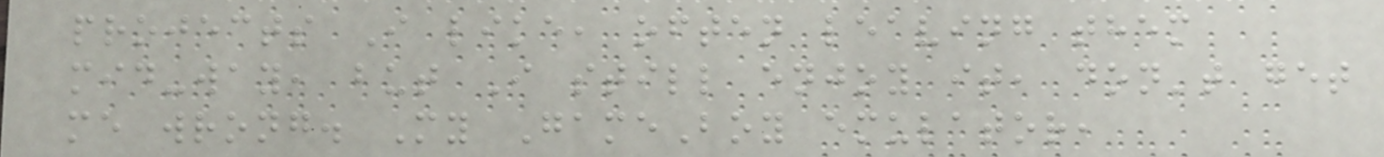projects I like, often leaving them
mid-way, but I still enjoy it, don't get
me wrong. My GameBoy emulator,
